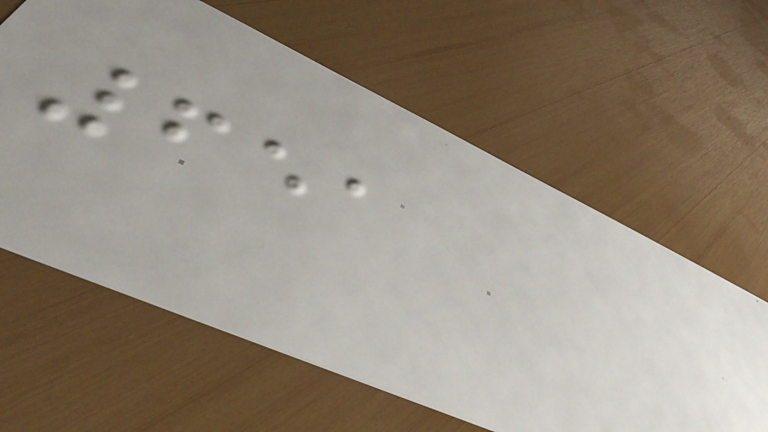651
